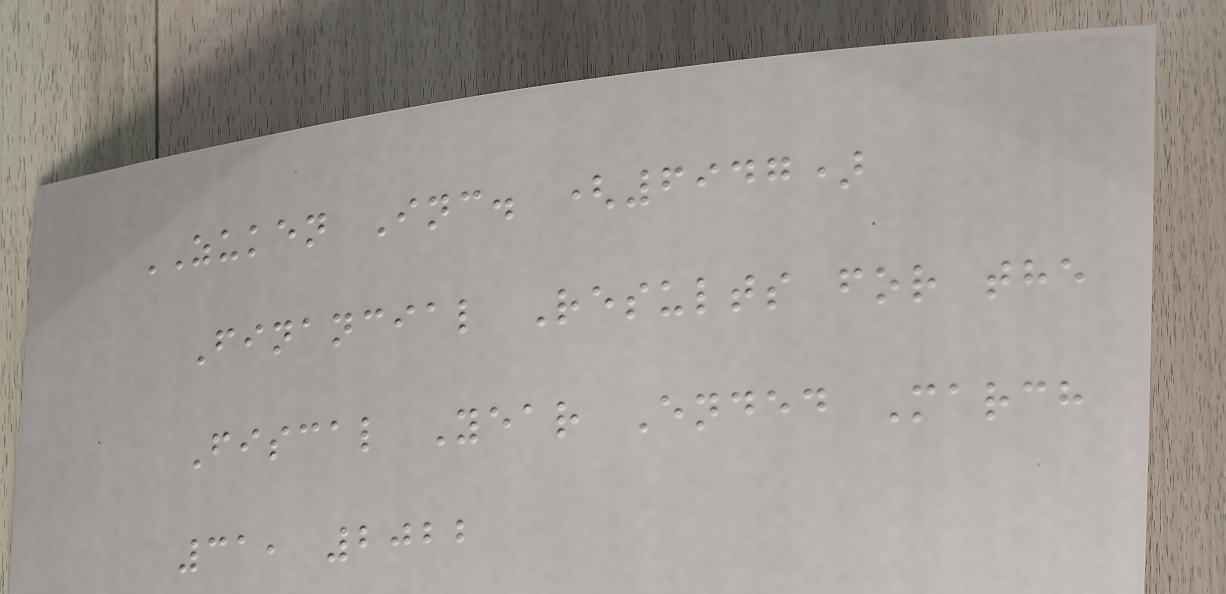ZUKEN Inc. (6947)
Financial Results for the
Fiscal Year Ended March
31, 2022
